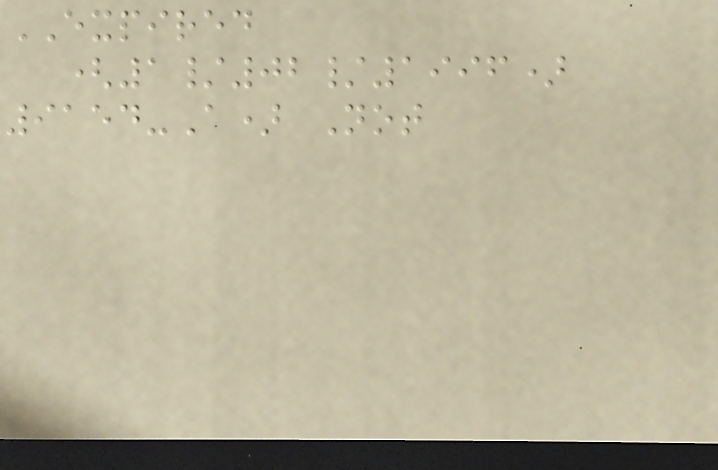EXPIRED
(1/02/1996)
9154-A) Not
